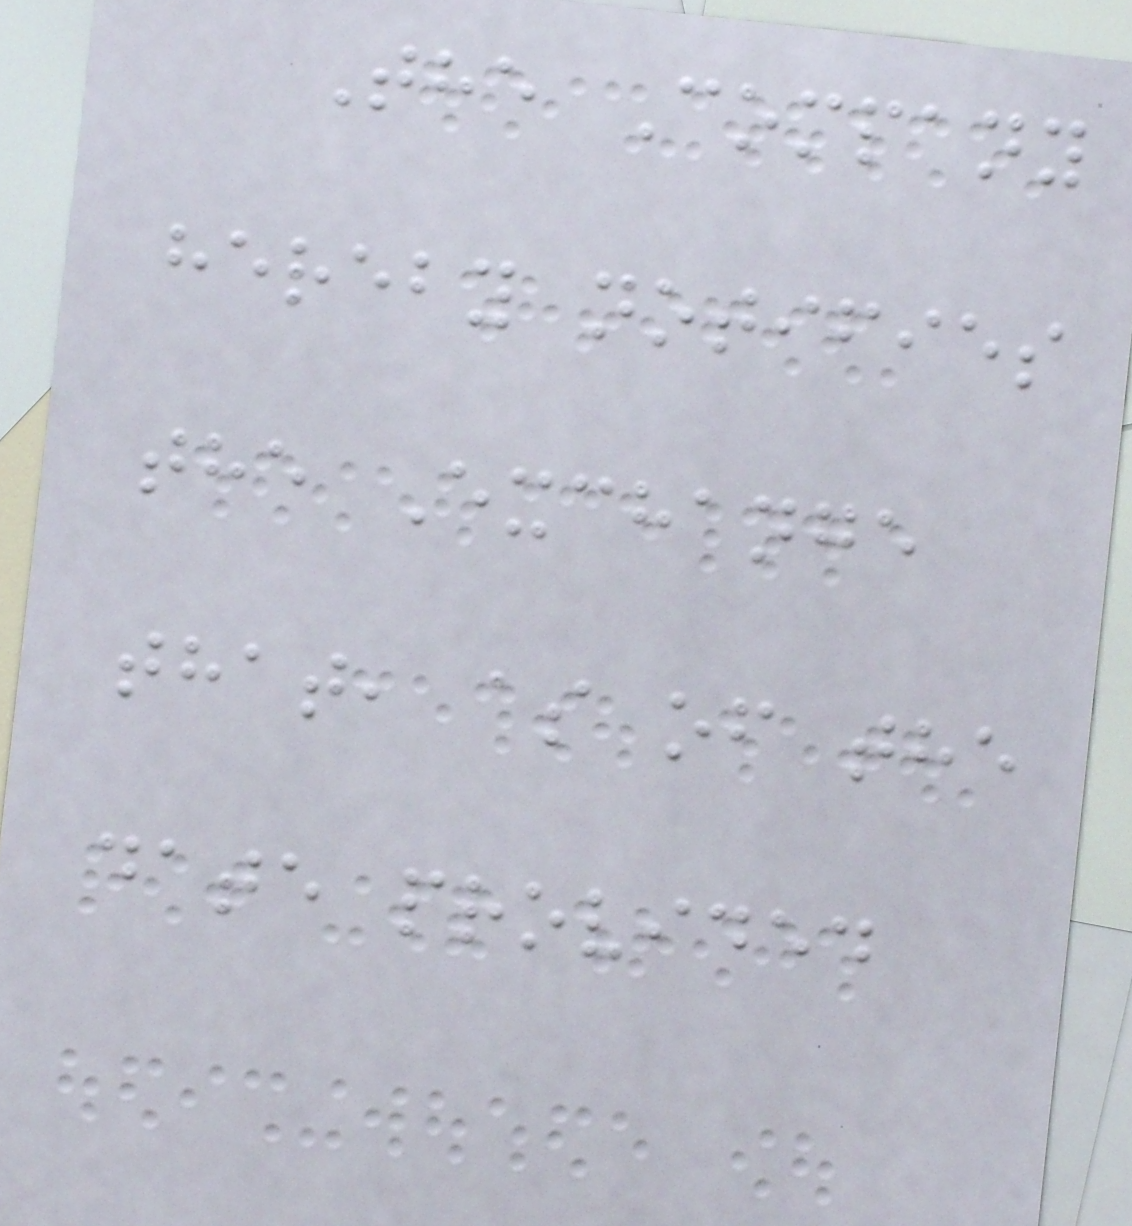The Company
hereby notifies
the Exchange
that, as of the
date provided
